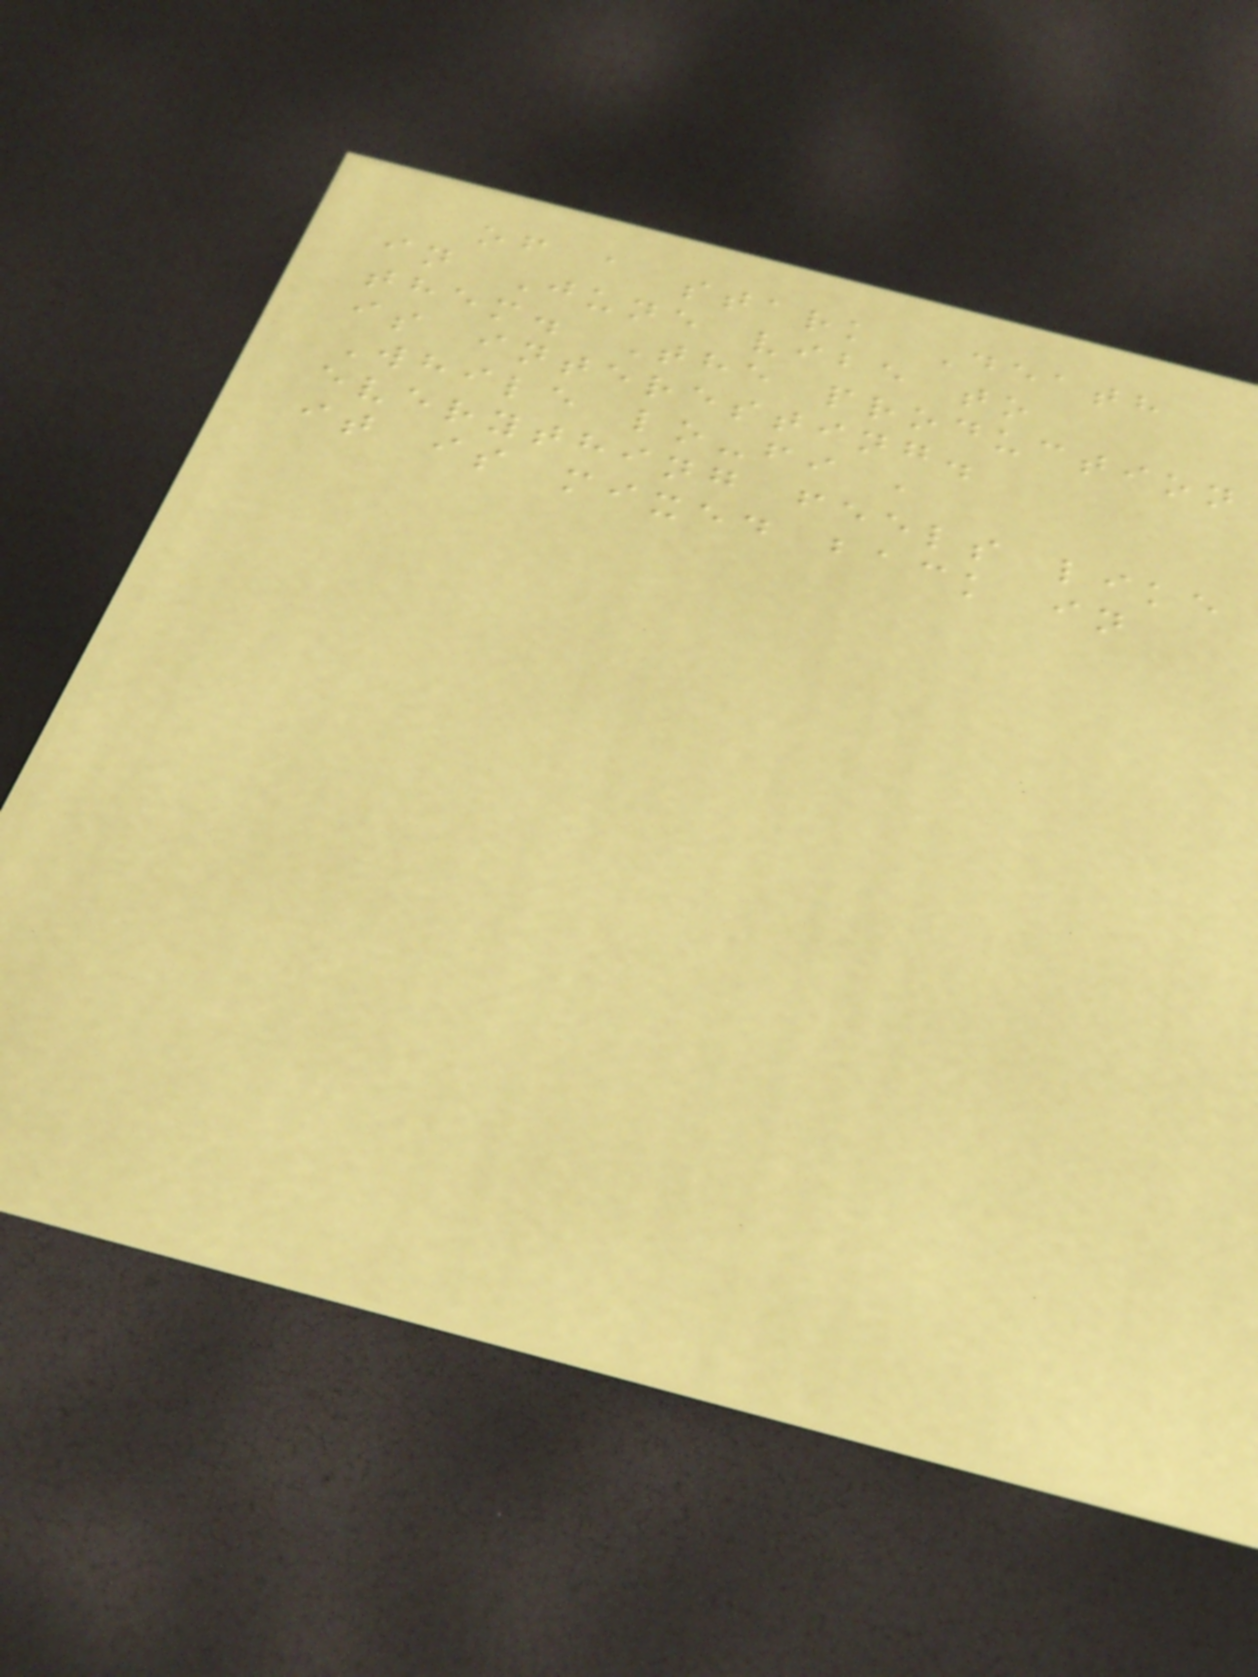of a stark Death
in June vibe to
them. The production
is interesting.
While lo-fi ,
everything feels like
it is mixed back in
